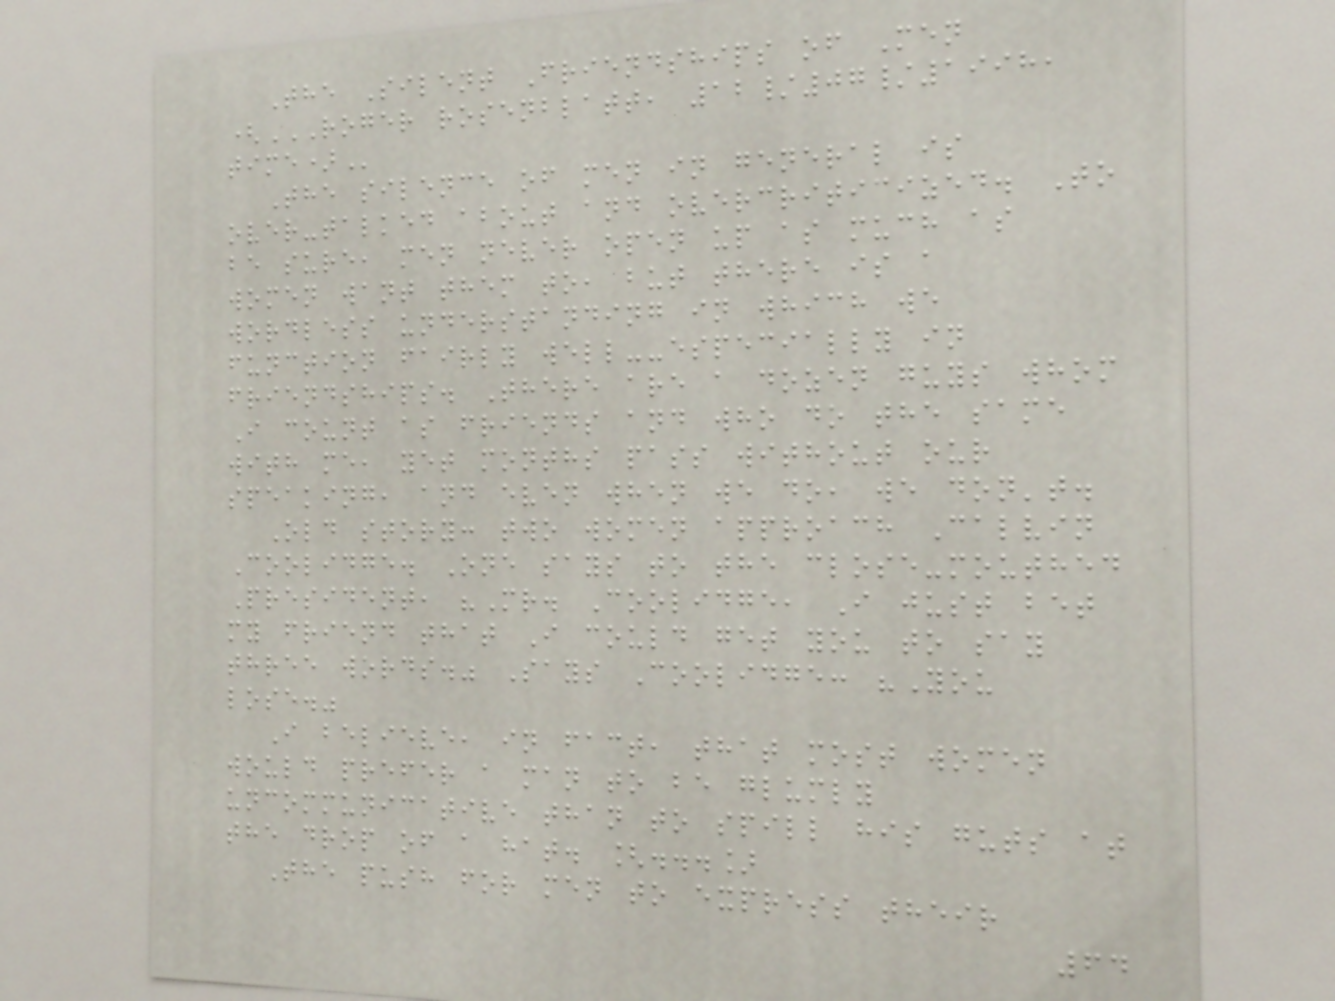The Silent Friendships of Men
(ROGER ROSENBLATT, 12/07/1998,
TIME)
The silence of men in general is
over-talked about and overcriticized. To
be sure, men never open up as much as
women want them to, but there is a
wordless understanding in which we
function fairly well--especially in
friendships. There are a dozen guys whom
I count as friends and who do the same
with me, yet months pass without our
speaking, and even when we do, we don't.
Old story: two women approach Calvin
Coolidge. One says to the close-mouthed
President, "Mr. Coolidge, I just bet
my friend that I could get you to say
three words." Says Coolidge: "You
lose."
I believe, in fact, that most women
would prefer a man to be glumly
uncommunicative than to spill his guts at
the drop of a hat. [...]
The push for men to express their
64
